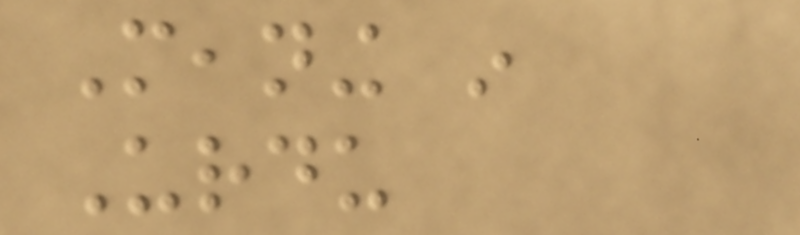Meaning in
Urdu
